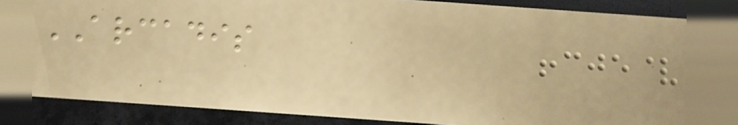ARCADIS
